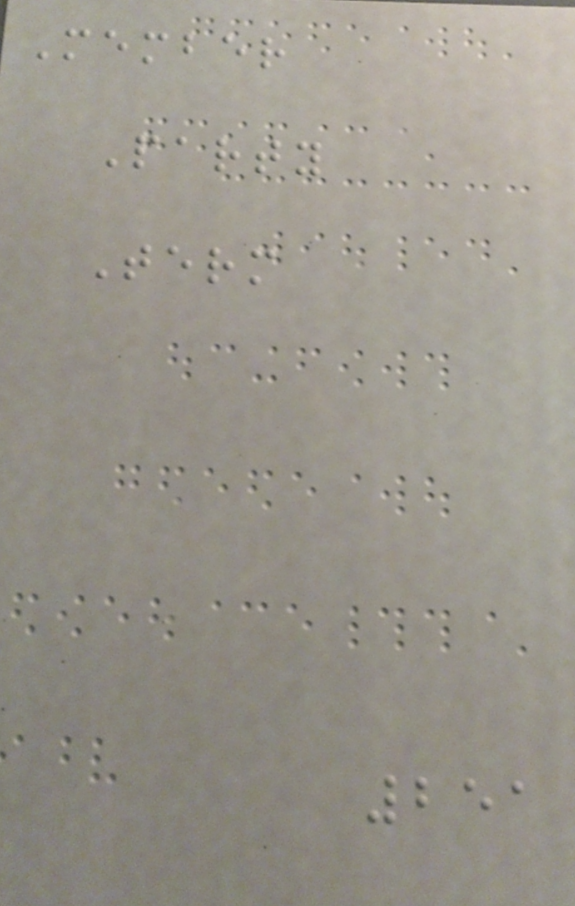Member
Party
Term
251
